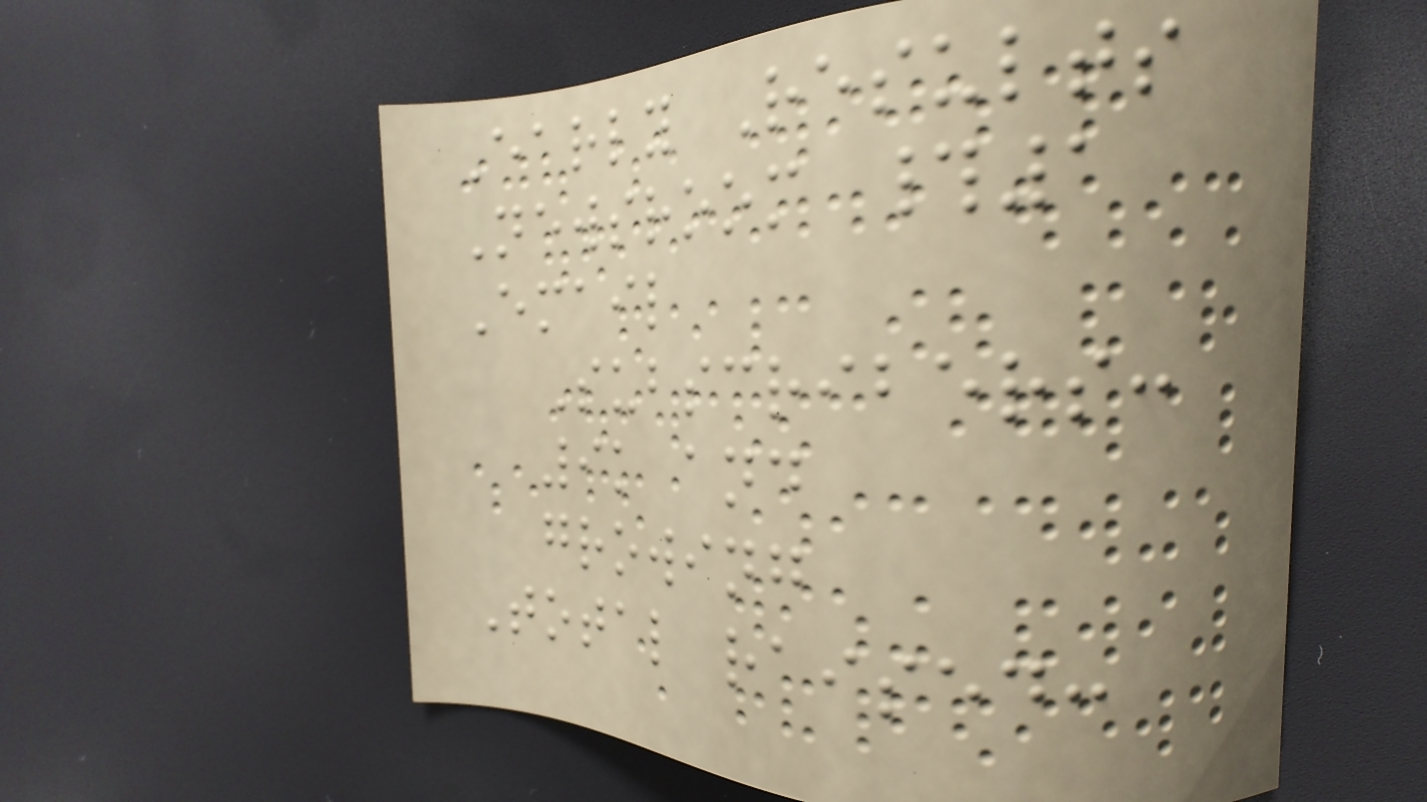Early Results
Newsroom #1
Email
Subscribers:
9k and
growing
Total raised:
